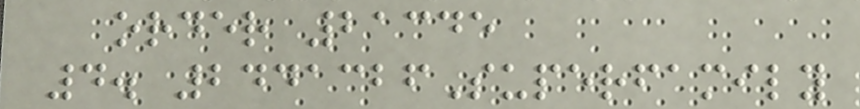order 21345
4. 2441326Superfamily
